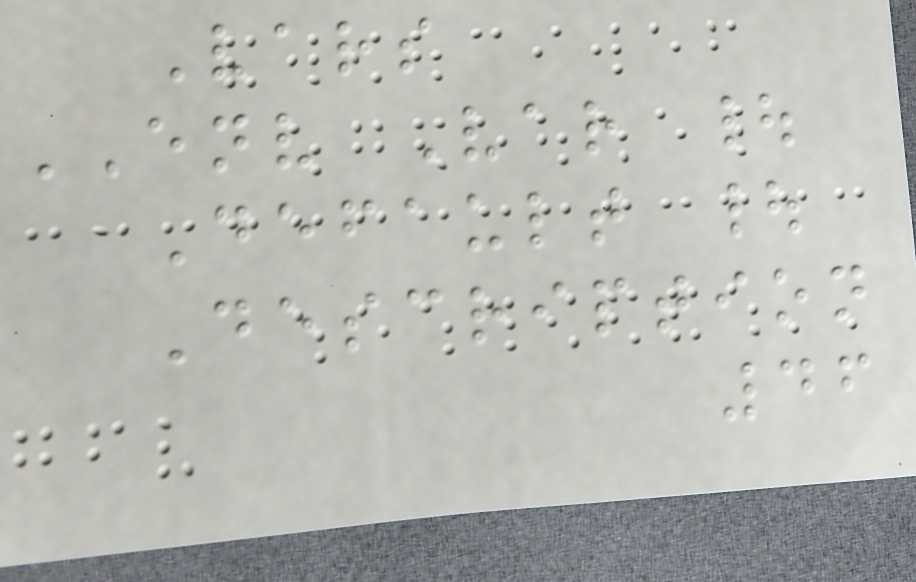Vars
ENV Var |
Default |
Description
46
